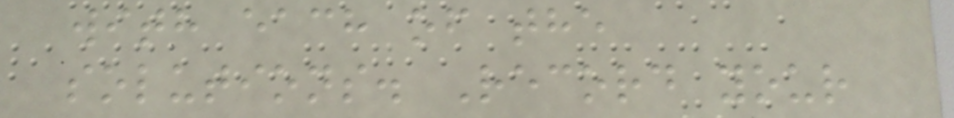with each of the
solutions. Record your
